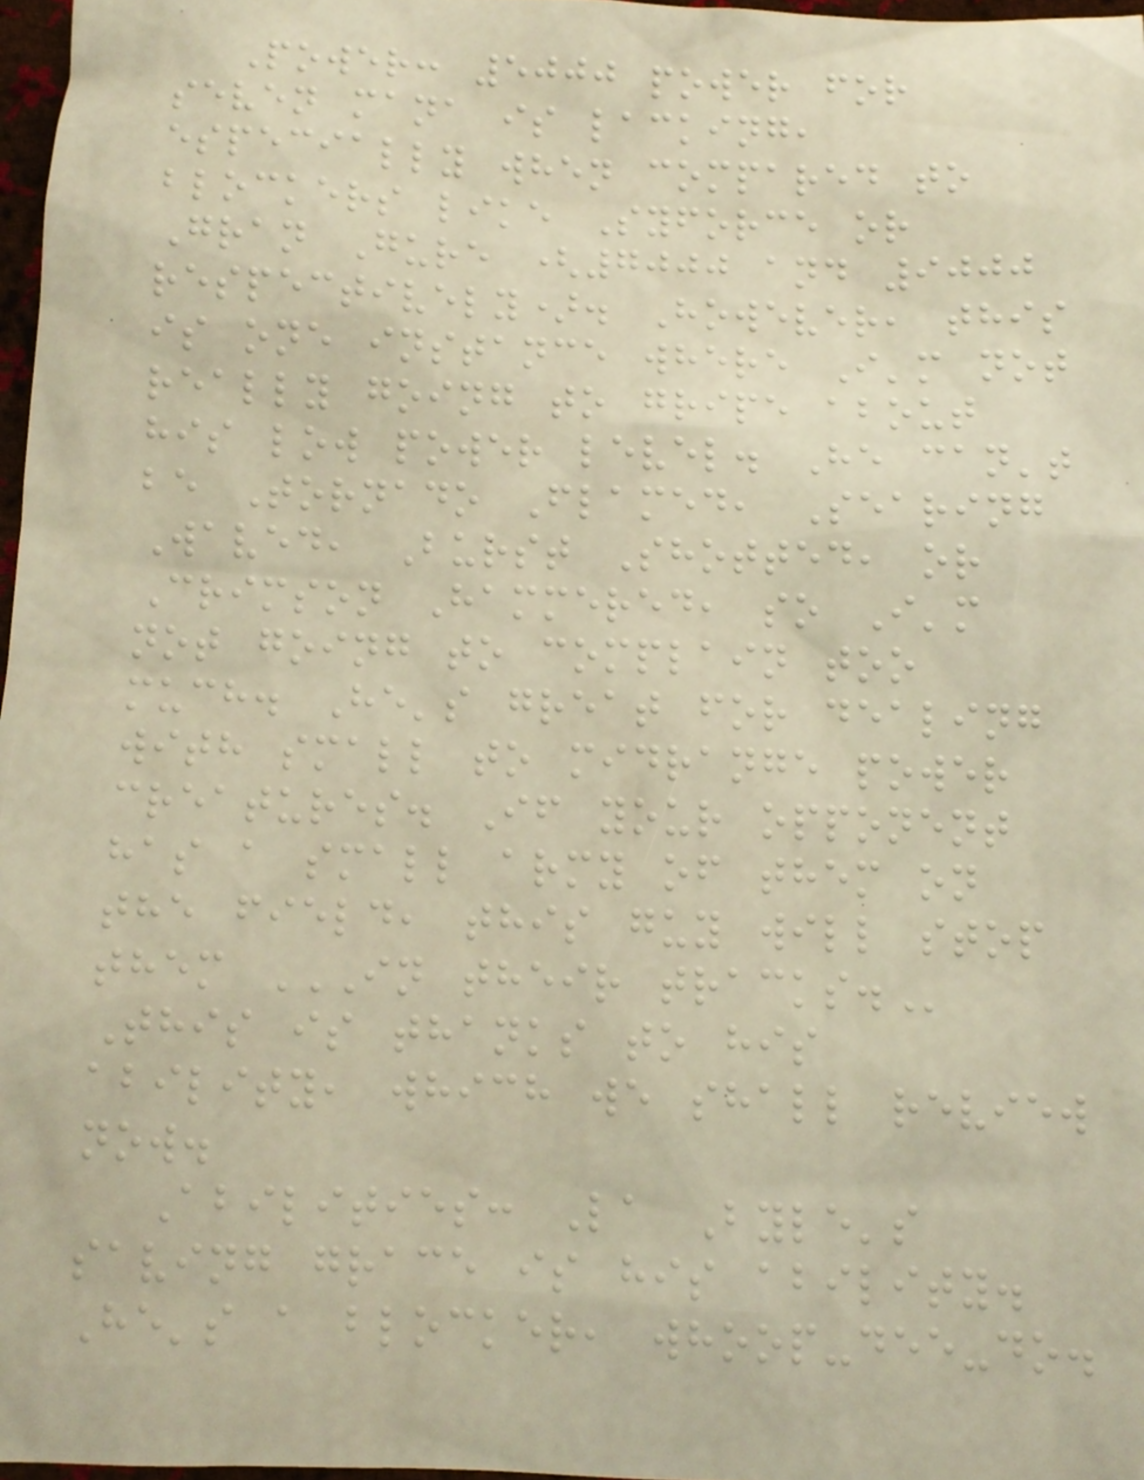Power: 5000 power for
seven mana is lacking,
especially when compared to
blockers like Syforce or
Gran Gure (7000 and 9000
respectively). However, this
is one instance where I'm not
really going to gripe about
his low power level. He can't
be Tornado Flamed, Searing
Waved, Burst Shotted, or
Crimson Hammered, so I'm
not going to complain too
much. He's great for dealing
with small to midrange power
creatures. If your opponent
has a small army of them on
the field, this guy will stop
them IN THEIR TRACKS.
This is thanks to his
ability, which we shall review
now.
Abilities: La Byle's
saving grace is his ability.
He's a blocker, whoop-dee-do.
